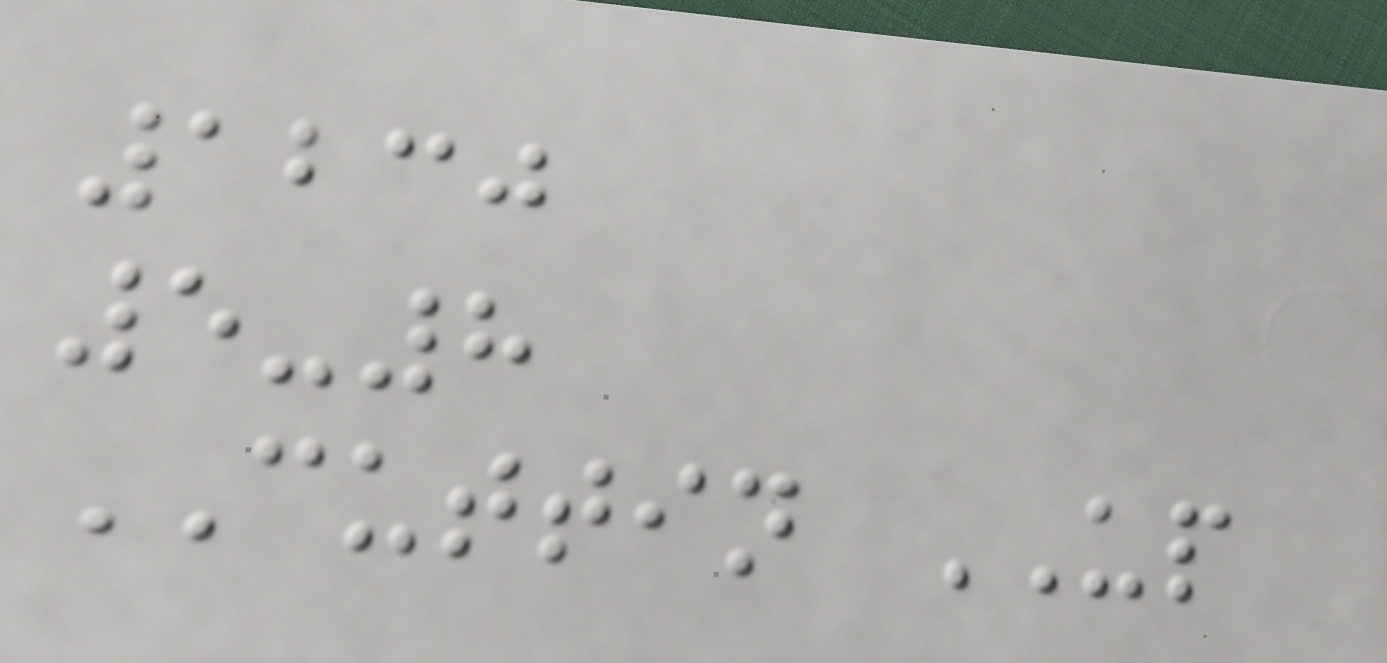1230
5-8
CUTTIN UP
